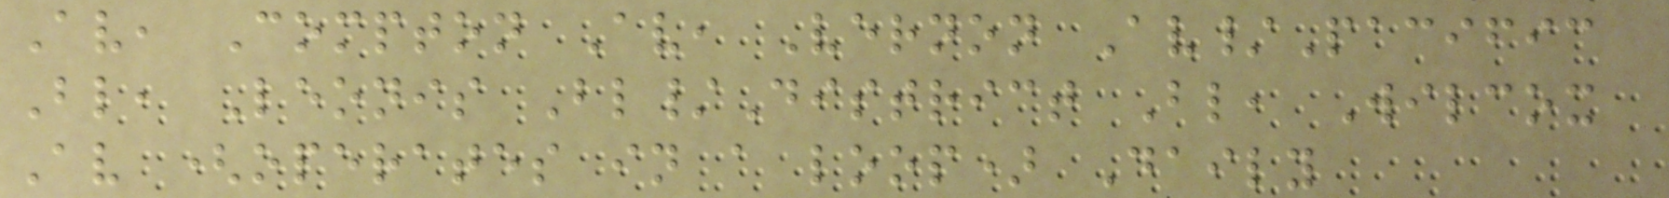Av, Compton Av, Vernon Av/Pacific
Bl, Leonis Bl/District Bl, Wilcox
Av (operates in a loop) Daily
